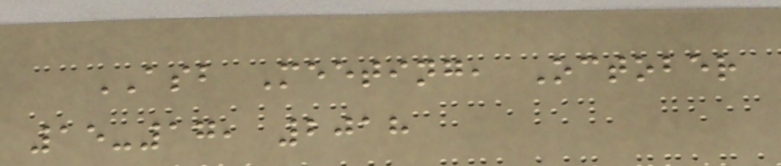ASB Meeting, October
15-17, 2018
